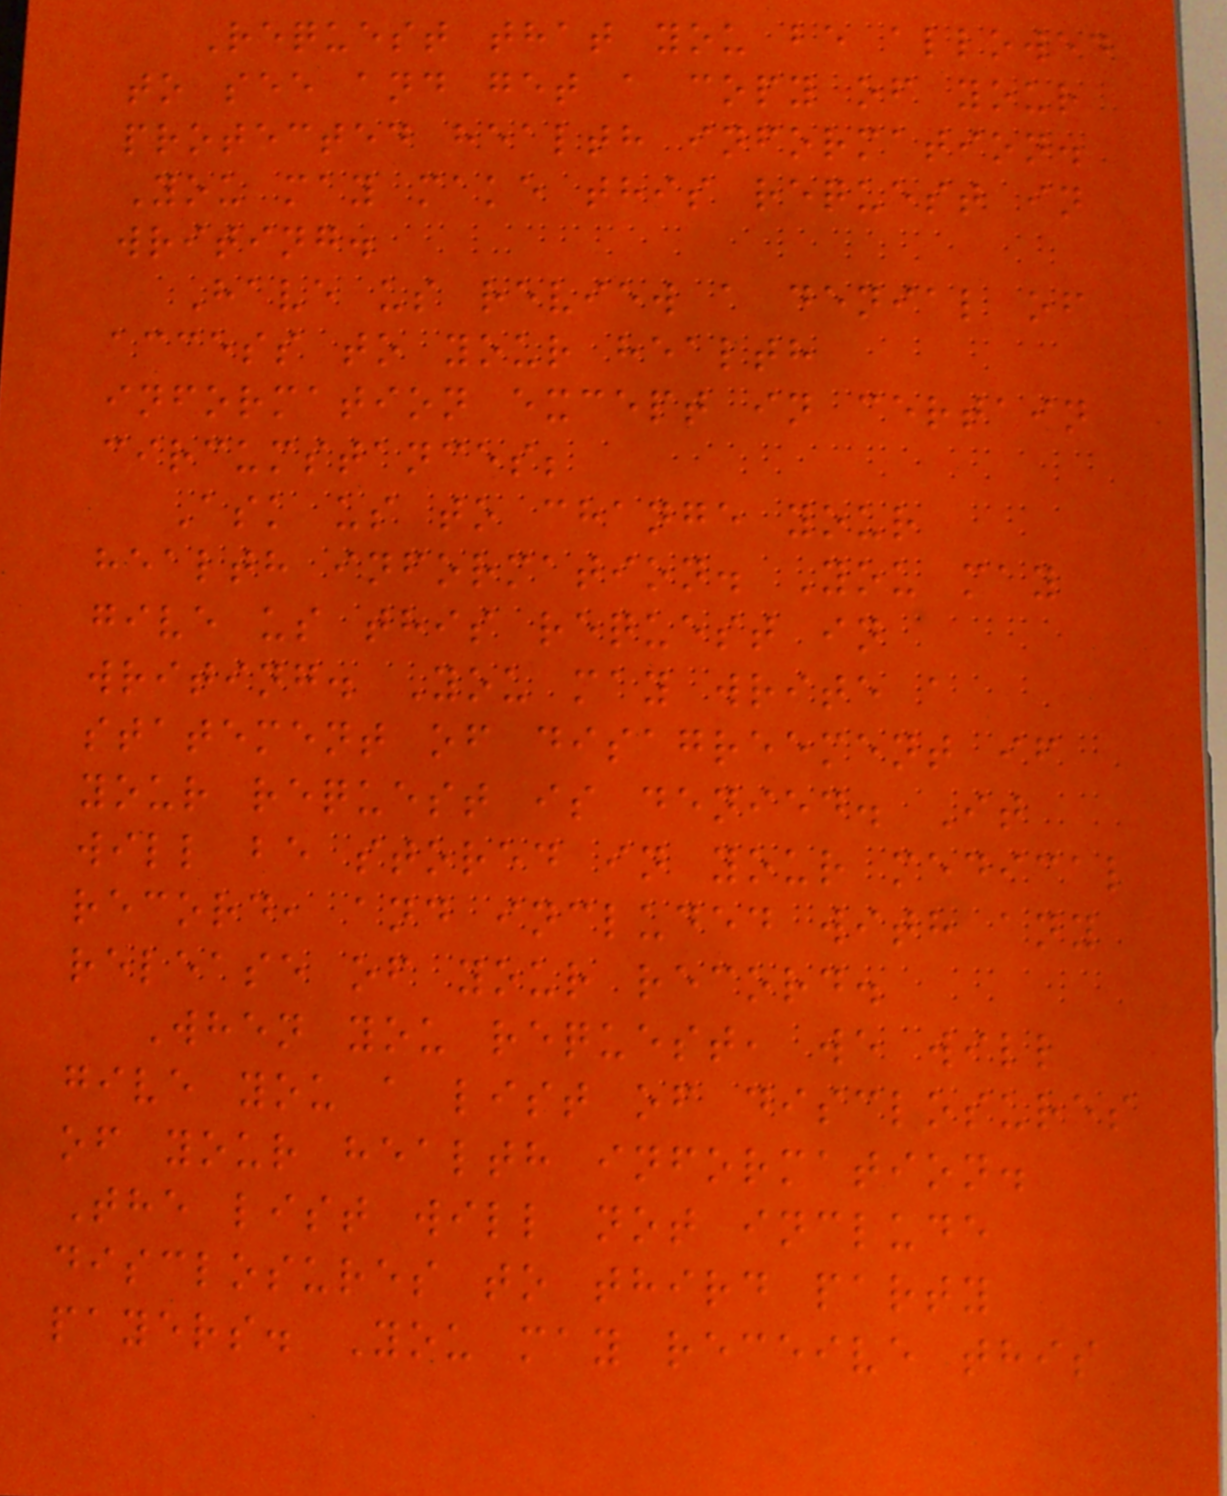Request that you be allowed
to see and get a copy of your
protected health information.
You may make this request in
writing.
Have us review a denial of
access to your health
information except in certain
circumstances;
Ask us to change your
health information. You may
give us this request in
writing. You may write a
statement of disagreement if
your request is denied. It
will be stored in your medical
record, and included with any
release of your record.
When you request, we will
give you a list of disclosures
of your health information.
The list will not include
disclosures to third party
payers. You may receive this
